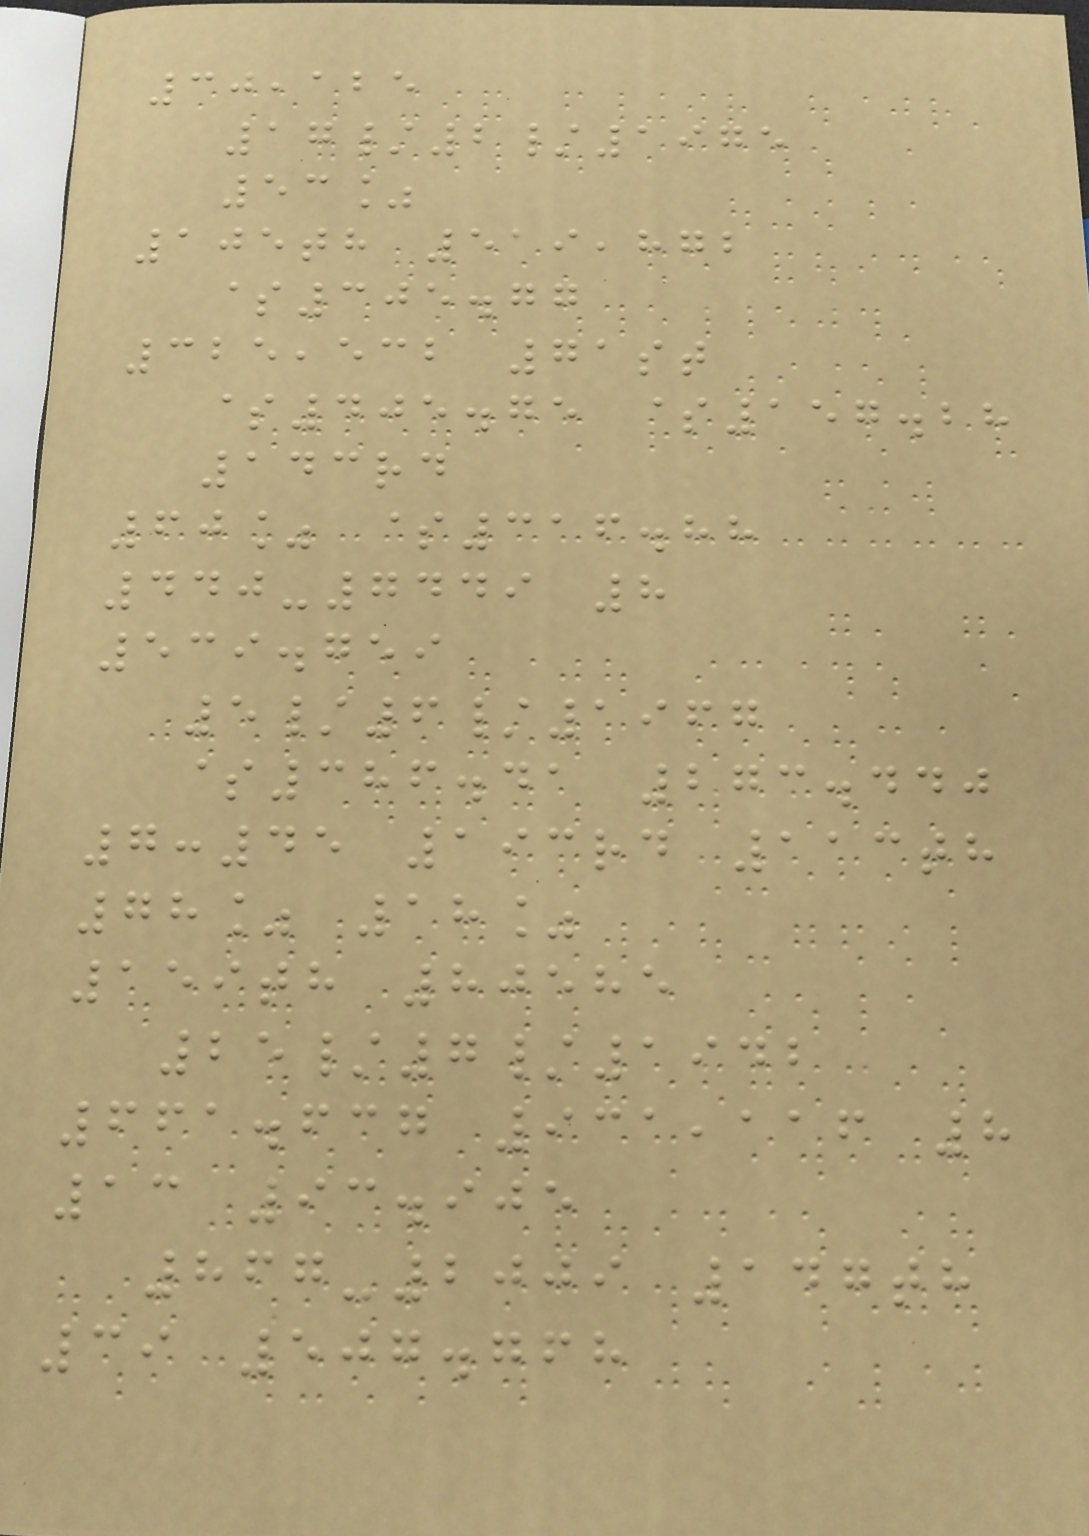30,125
17/2/1975
53%
105th 519,872
$305.77
325,532 71st
$405.75 $157.28
143rd
60% $316.88
440-7449 8
539.759
5/6/1967
$386.41 273.440
7:45 193rd 113th
78% 18%
159th 80585
25/7/1942
661.637 931,116 8
13 93.905
867-2009 147th
39 507.768
